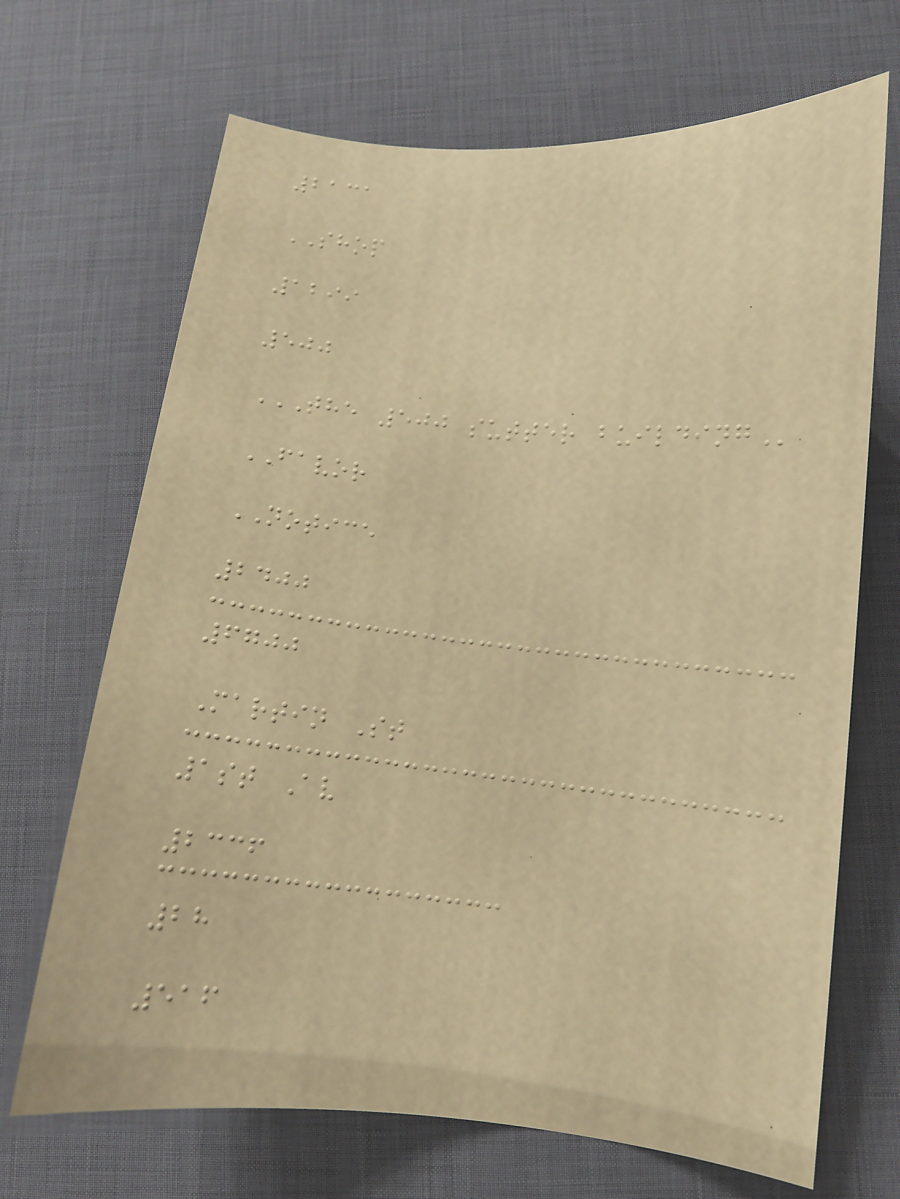2131
SHOP
1299
500
THE 500 SUTTER BUILDING
FAVOR
NOTICE
2400
6700
Martin St
1st Av
2336
28
516
